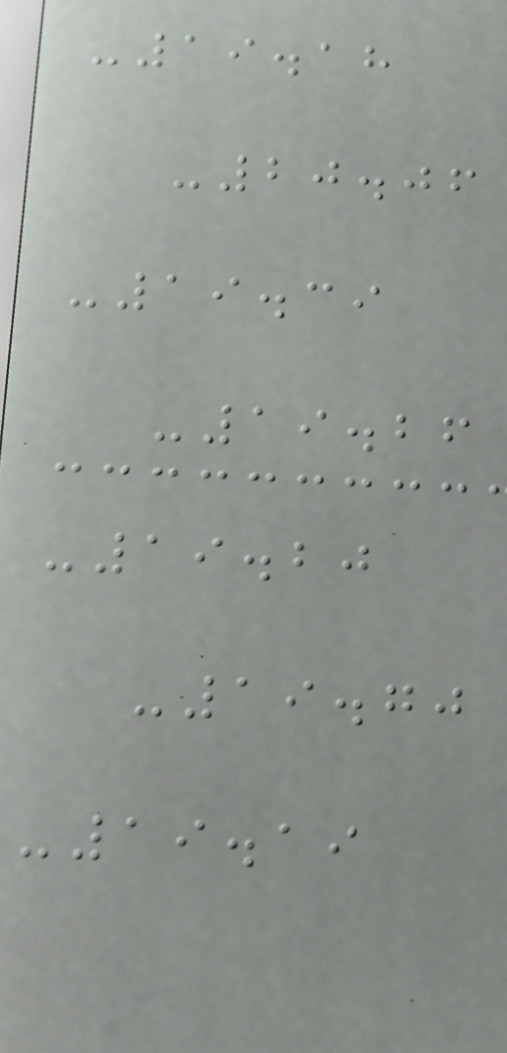-19.18
-20.06
-19.39
-19.26
-19.20
-19.70
-19.19
